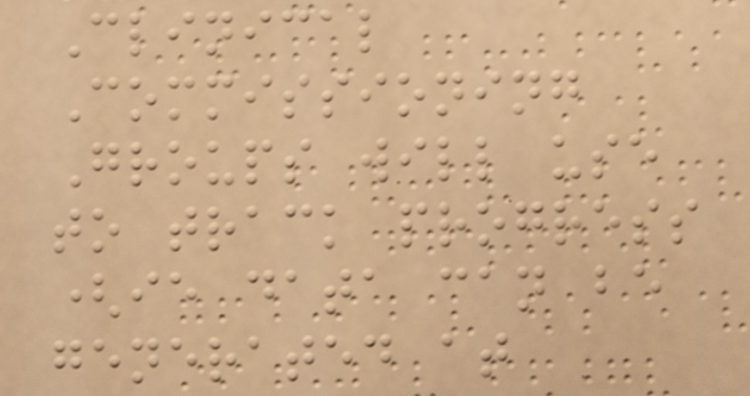Clinical
Commissioning
Groups will use
to track progress
(ie data can be
generated at
